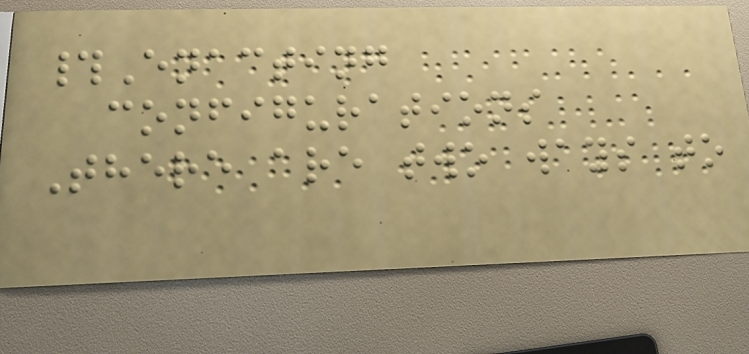#Enacting
configurations
There are two ways to
